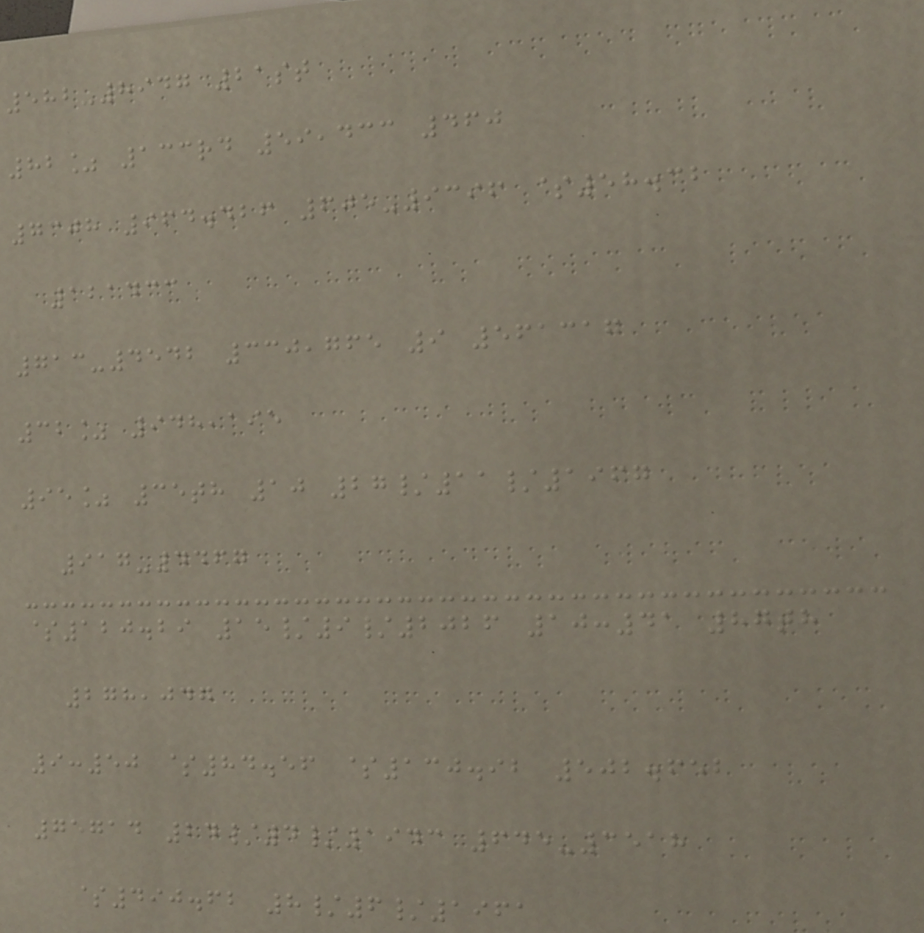582-8947 21st
82% 133rd 59,433 460
7308 964.426 605-9396 $58.32
121433
713-4542 330,765 9 561317
32% 948,195
95% 35th 10 27/11/1967
917-4467
$120.29 15/9/2026 10:41 87th
278,047
9:50 $84.56 $130.92 502.652
75714 24/4/1943 645-3518
$490.62 8/6/1961
